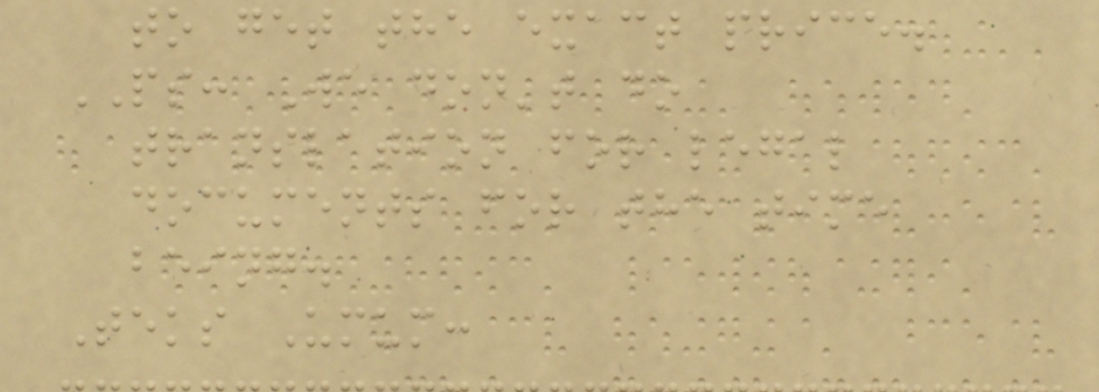to get the exact price.
PS: We don't do
translation for legal
documents for the time
being.
Teks Umum:
